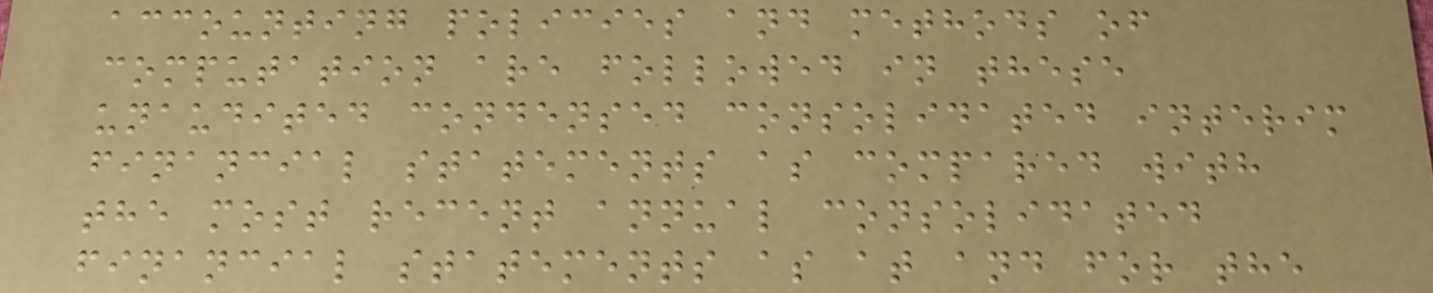accounting policies and methods of
computation are followed in these
unaudited condensed consolidated interim
financial statements as compared with
the most recent annual consolidated
financial statements as at and for the
